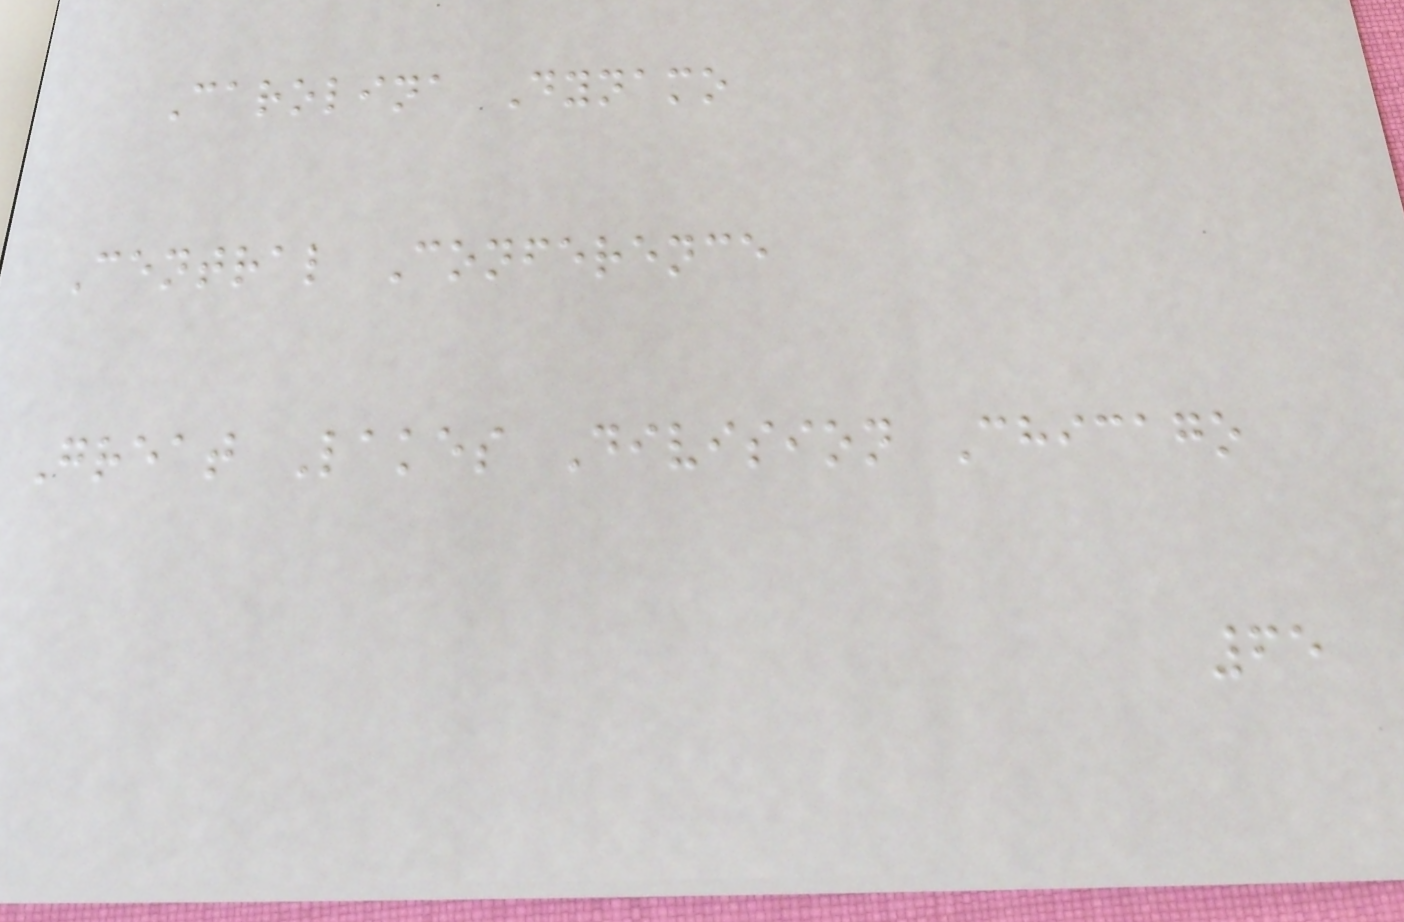Carolina Dynamo
Central Conference
Great Lakes Division Chicago
65
